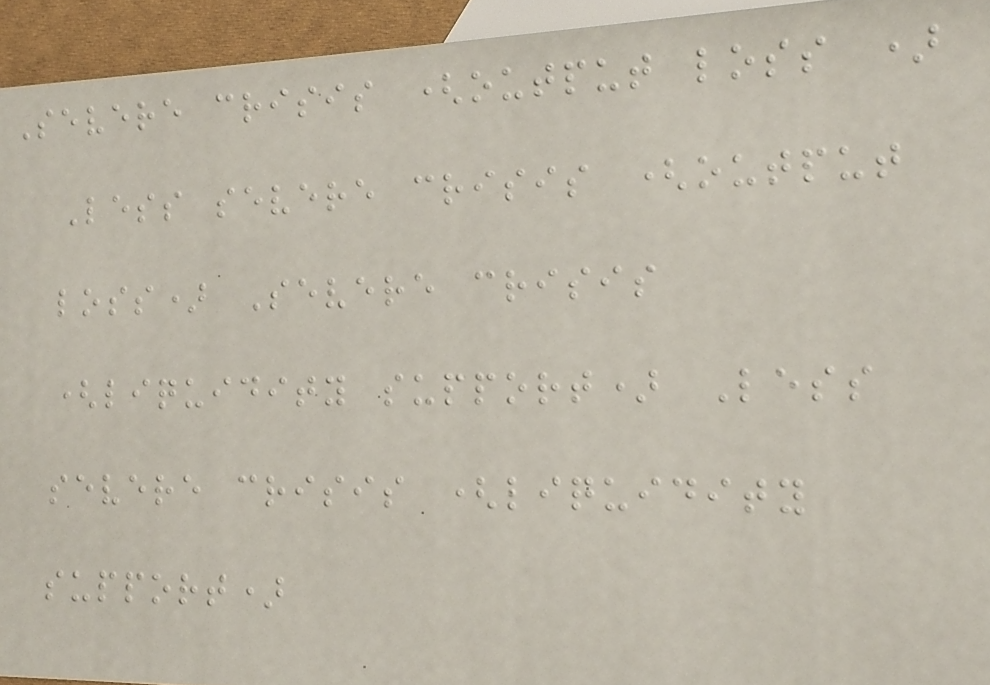Severe crisis (output loss )
Less severe crisis (output
loss) Severe crisis
(liquidity support) Less
severe crisis (liquidity
support)
